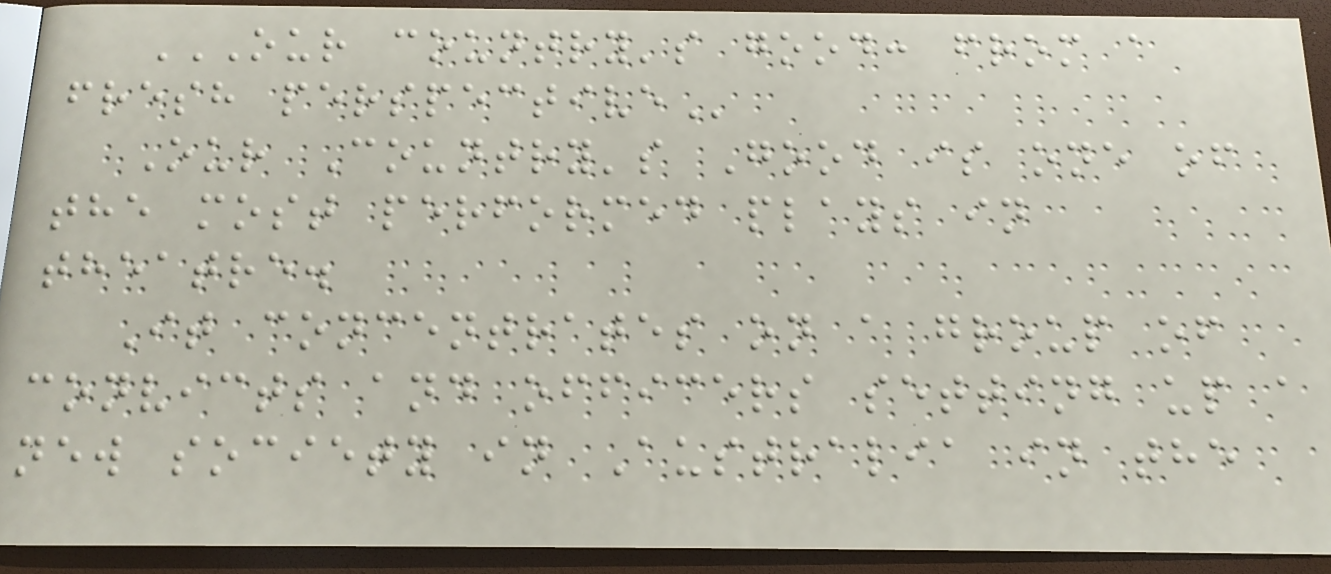OUR COUNTRY'S GOOD: FROM A
FRESH PERSPECTIVE
Our Country's Good is one of
the most performed plays in
theatre.
It concentrates on a group of
convicts and officers setting up a
new society in Australia in the
